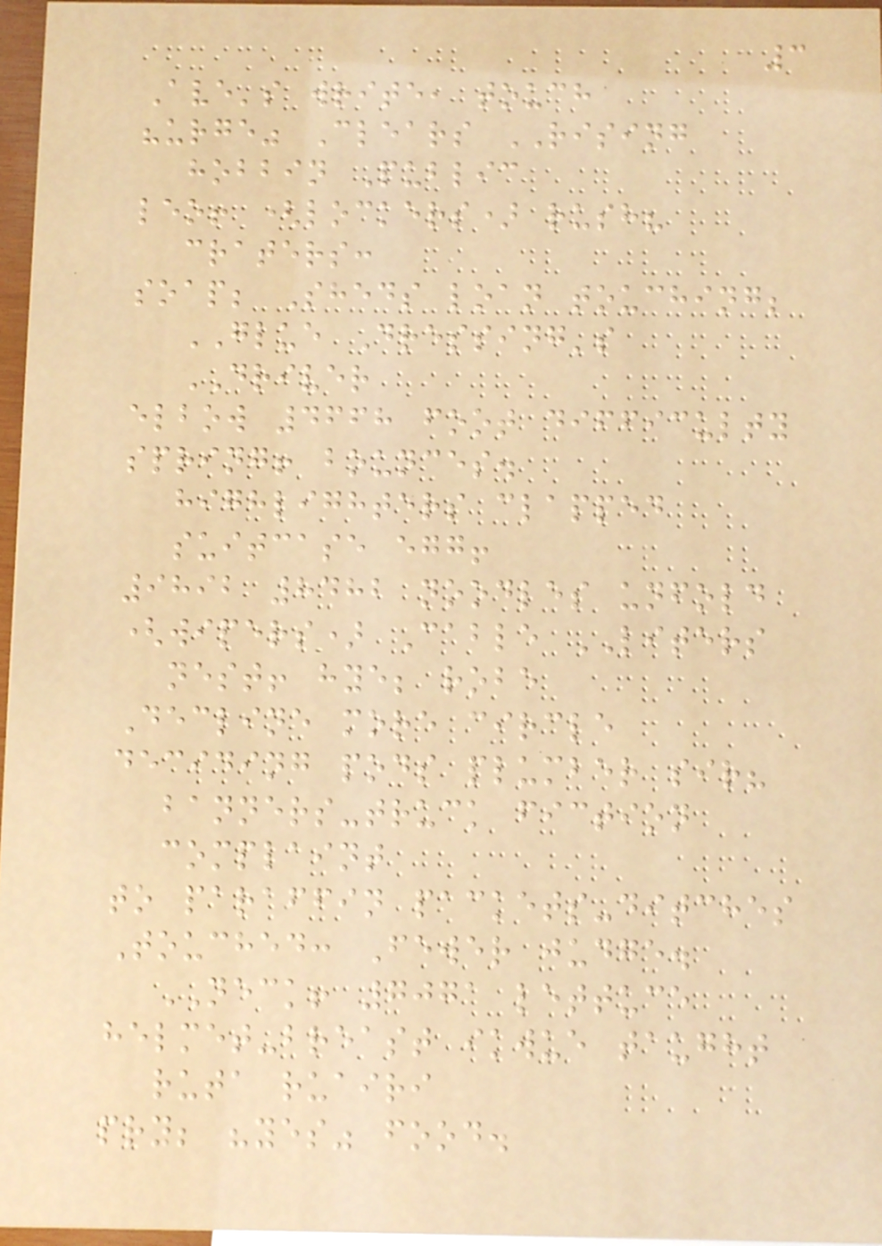3
Ave's write, touch
"urge" Clears RISING
hobbin Public
leo! (lockers) rush?
craters:
soap; Sheds loan touching;
GLUE Dressing's
DRIVER
elbow 4668 foot difficulty
spring! bounces.
highlighters clapped
suitcase egg!
9892 8482 noodles unfold
(wipers) Cable LITERS
nest! hye; robe
Decline more circle
deciding pods plumber sir?
banners-truck fiction
complaint
to paraffin packets-ditches
Touched: Fewer judge.
NECK! 7071 lettuce
helmet-breast ikwue taught
ruta ruairi
pry; "yes" food.
